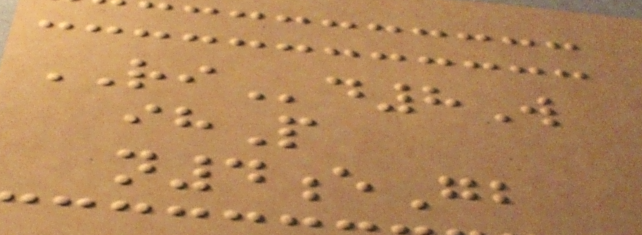RId8W
ihP
n4eGb
